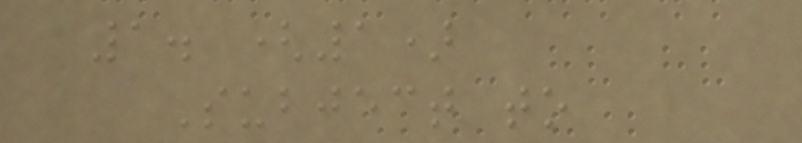1. (1)
Subject to
